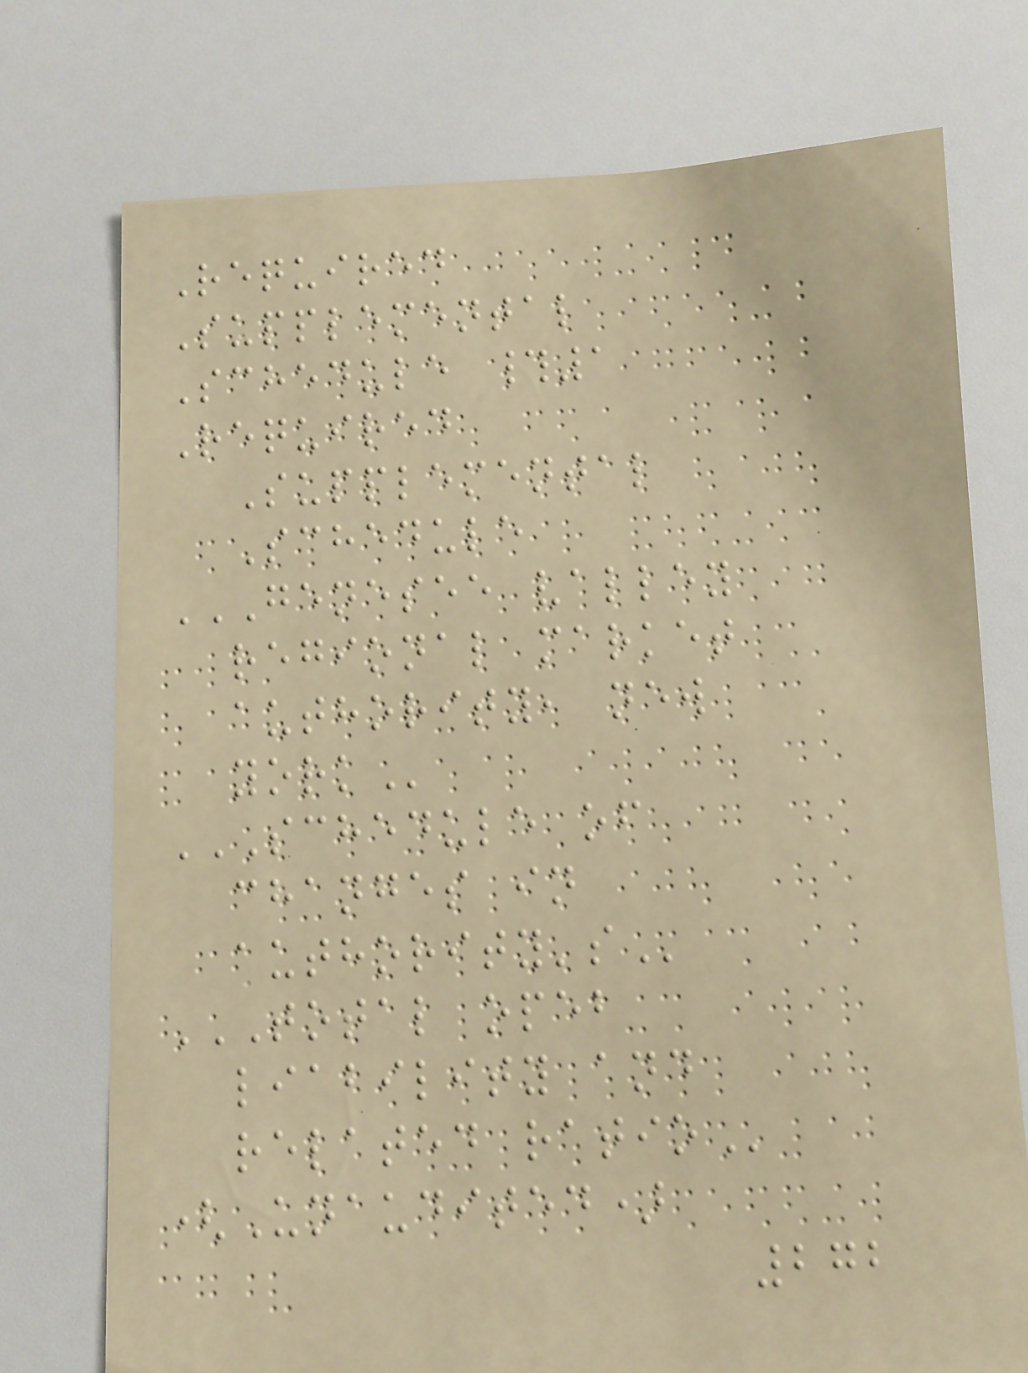Required
Supplemental
Schedule #1
Required
Supplemental
Schedule
GENESEE VALLEY
REGIONAL MARKET
AUTHORITY, NEW
YORK
SCHEDULE OF
CHANGES IN
AUTHORITY'S
TOTAL OPEB
LIABILITY AND
RELATED RATIO
(Unaudited)
272
